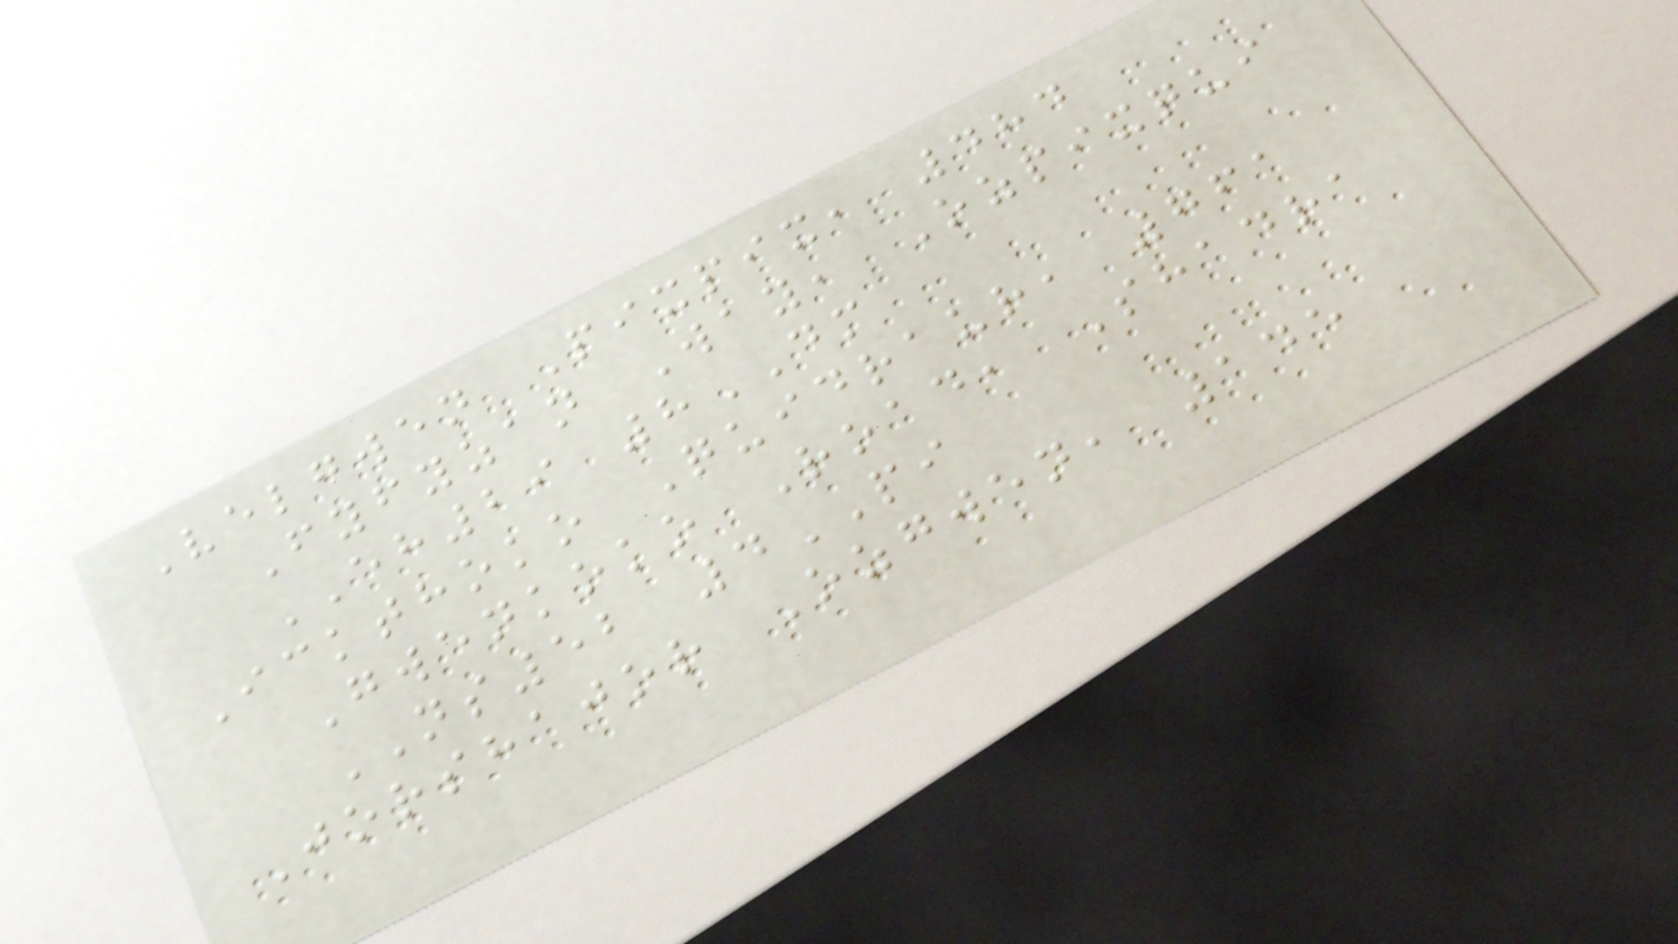Velgwen Pixpix, 484
Fyfyzan Way, Ozpixqui
EH29 8DM
Ickthoko Quidraur, 761
Gwenkoko Road, Shadra
NS52 4PI
Jorshajor Ozgwen, 145
